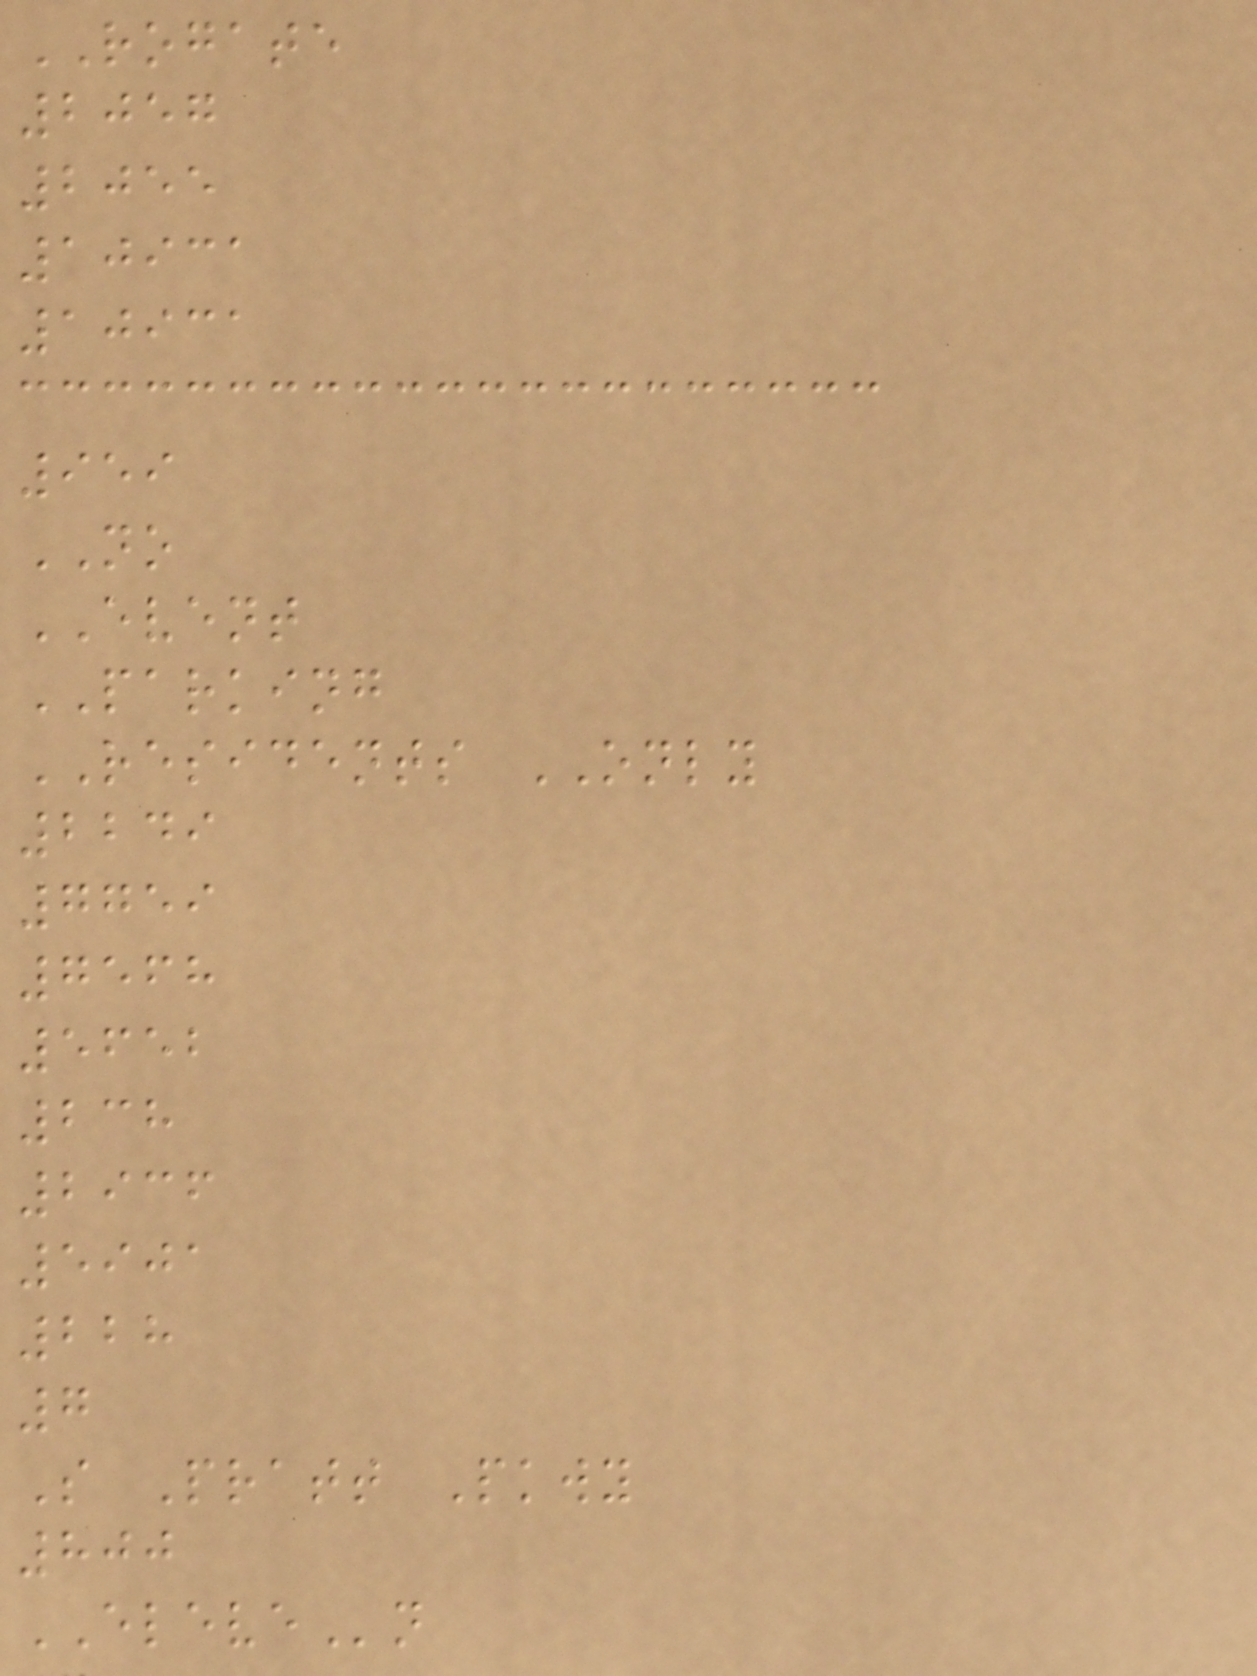ROGATE
2057
2055
10931
10931
959
NO
EVENT
PARKING
RESIDENTS ONLY
2249
7759
7568
5652
238
2936
5901
228
7
S Pratt Pkwy
800
ELEVEn
